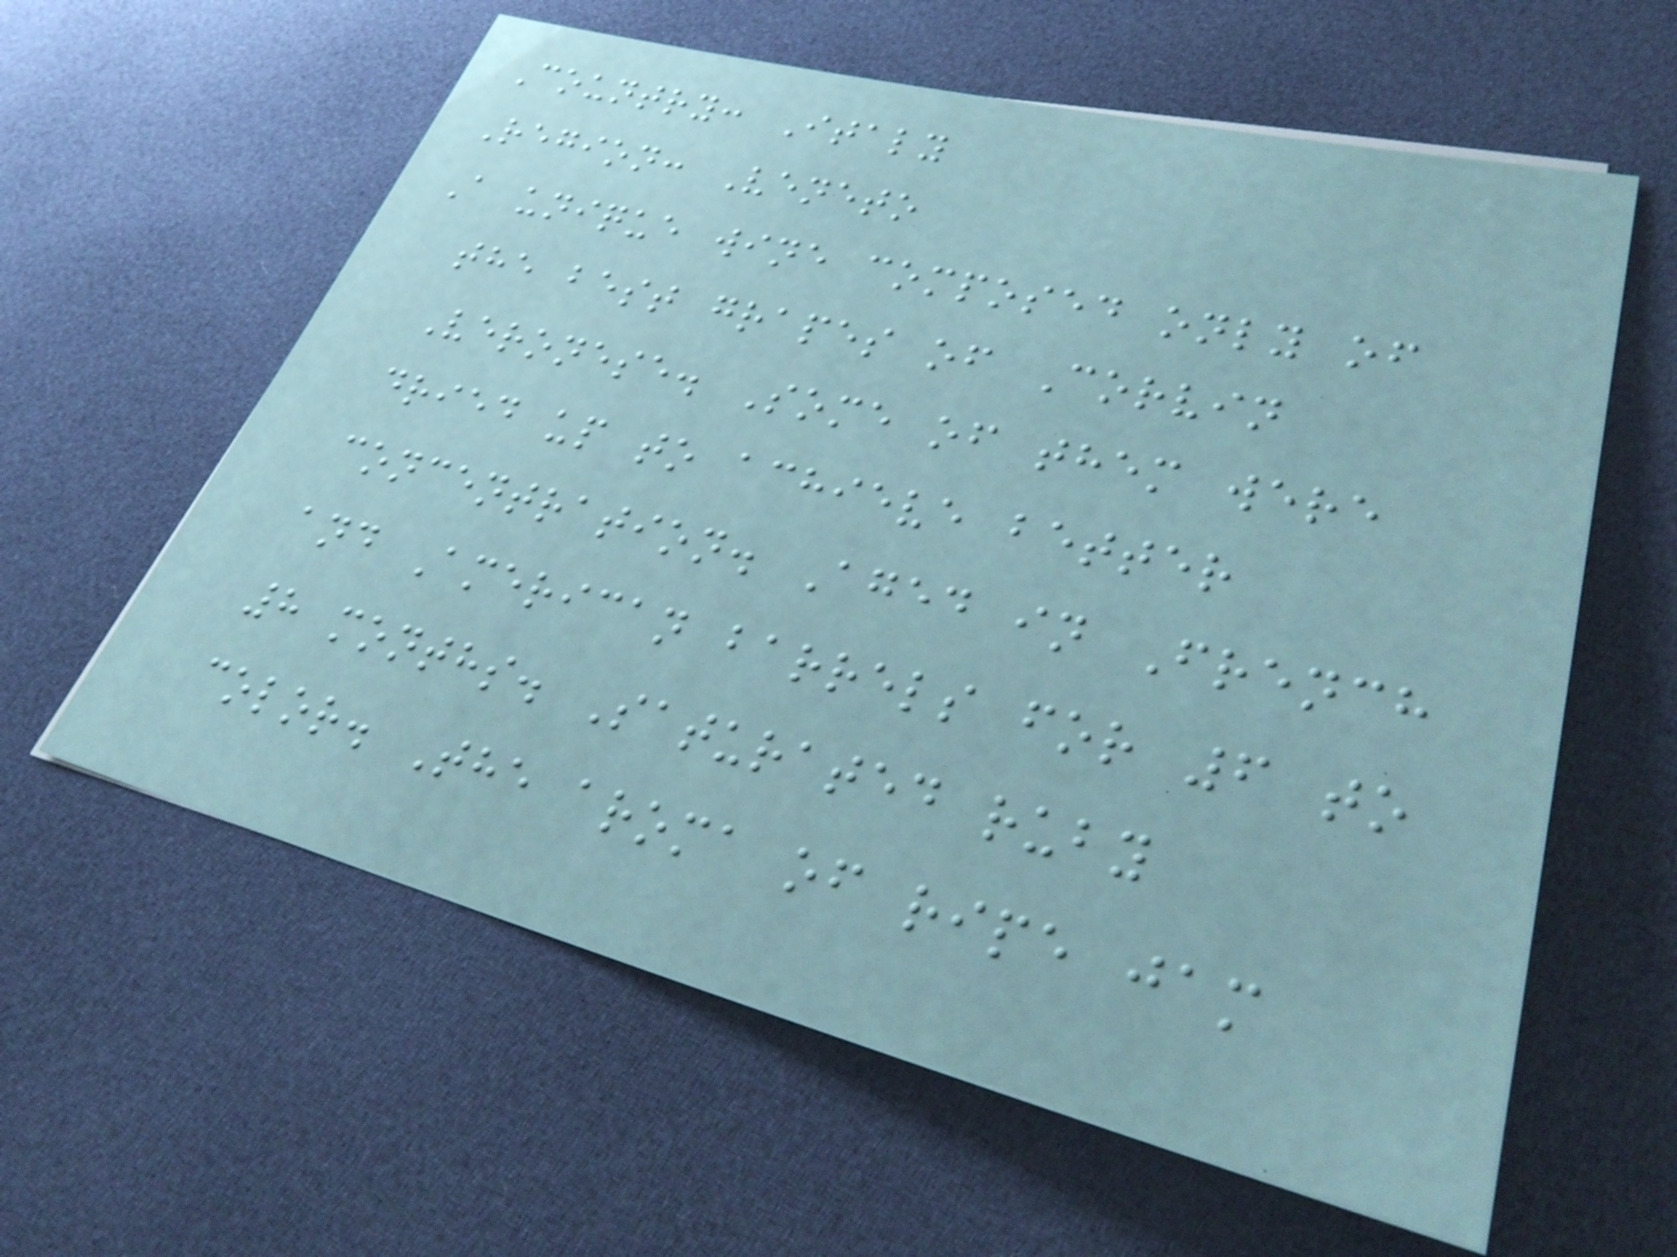Country: Italy
Region: Veneto
A unique wine composed only of
the best grapes of Corvin
Veronese. Some of them were
dried up to achieve better
concentration. Aged in French
and American barrels for 6 to
8 months. Saturated ruby
color. The aroma of ripe jam
